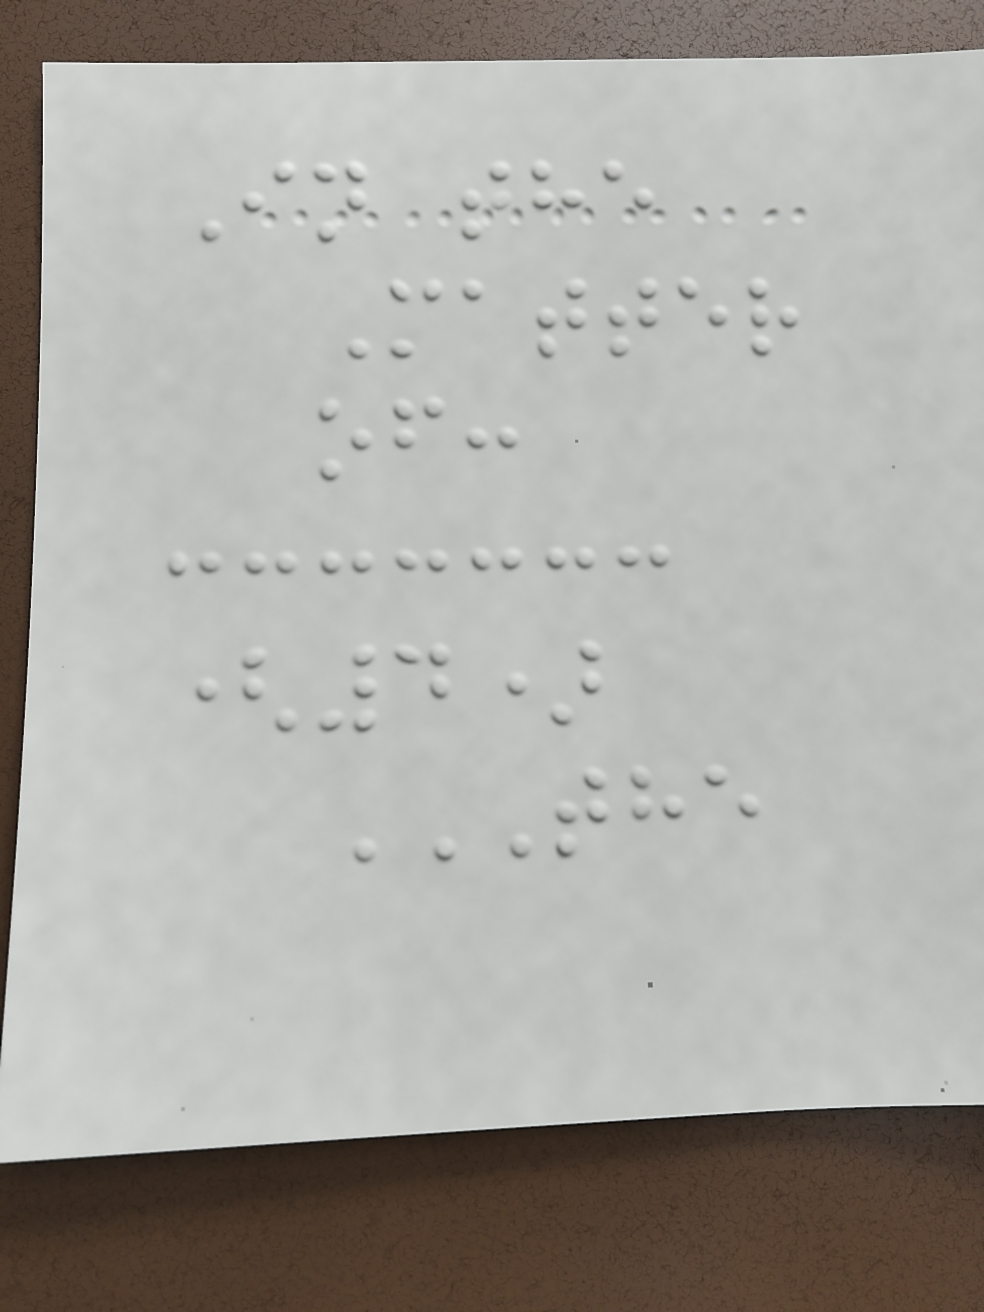In the
Matter
of:
(4)
THE
